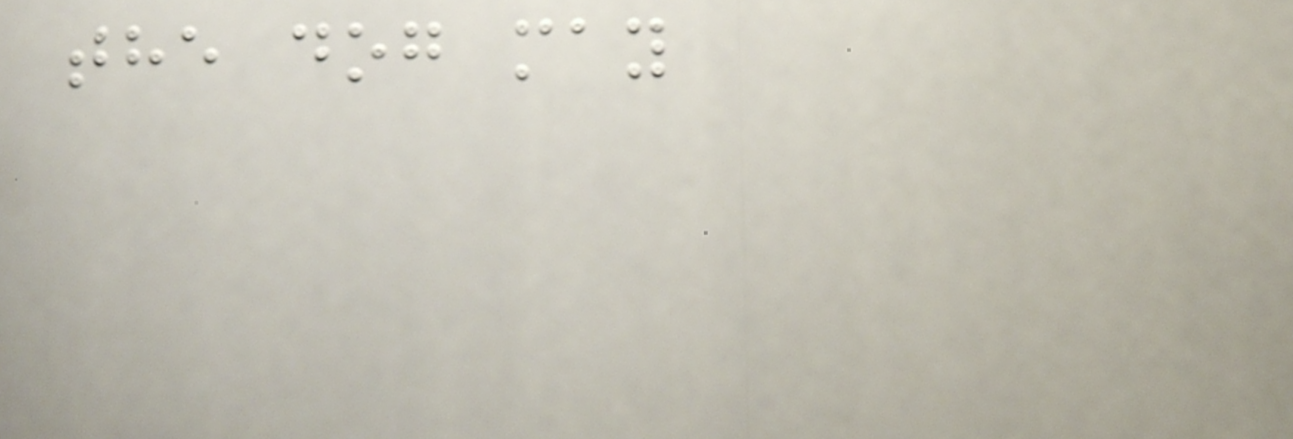the dog may
